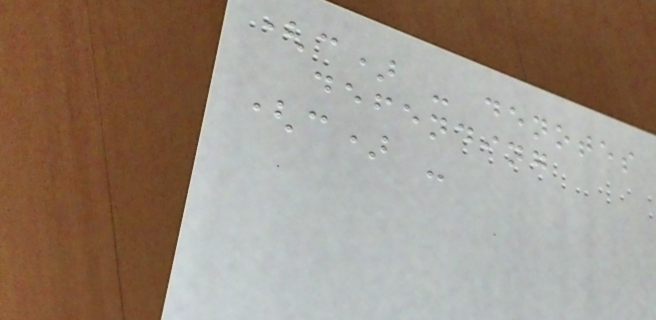(c) - denotes
defending
(c) -
